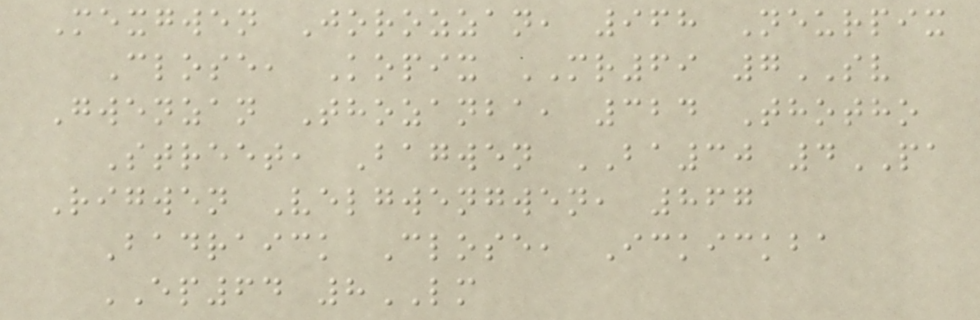Mexgwen Jorozzan, 968 Neurpix
Close, Kopix MR69 7SV
Gwenzan Thozanba, 324 Thotho
Street, Bagwen BA30 4PA
Rigwen Velgwengwen, 867
Badraick Close, Ickickba
EP64 8LM
